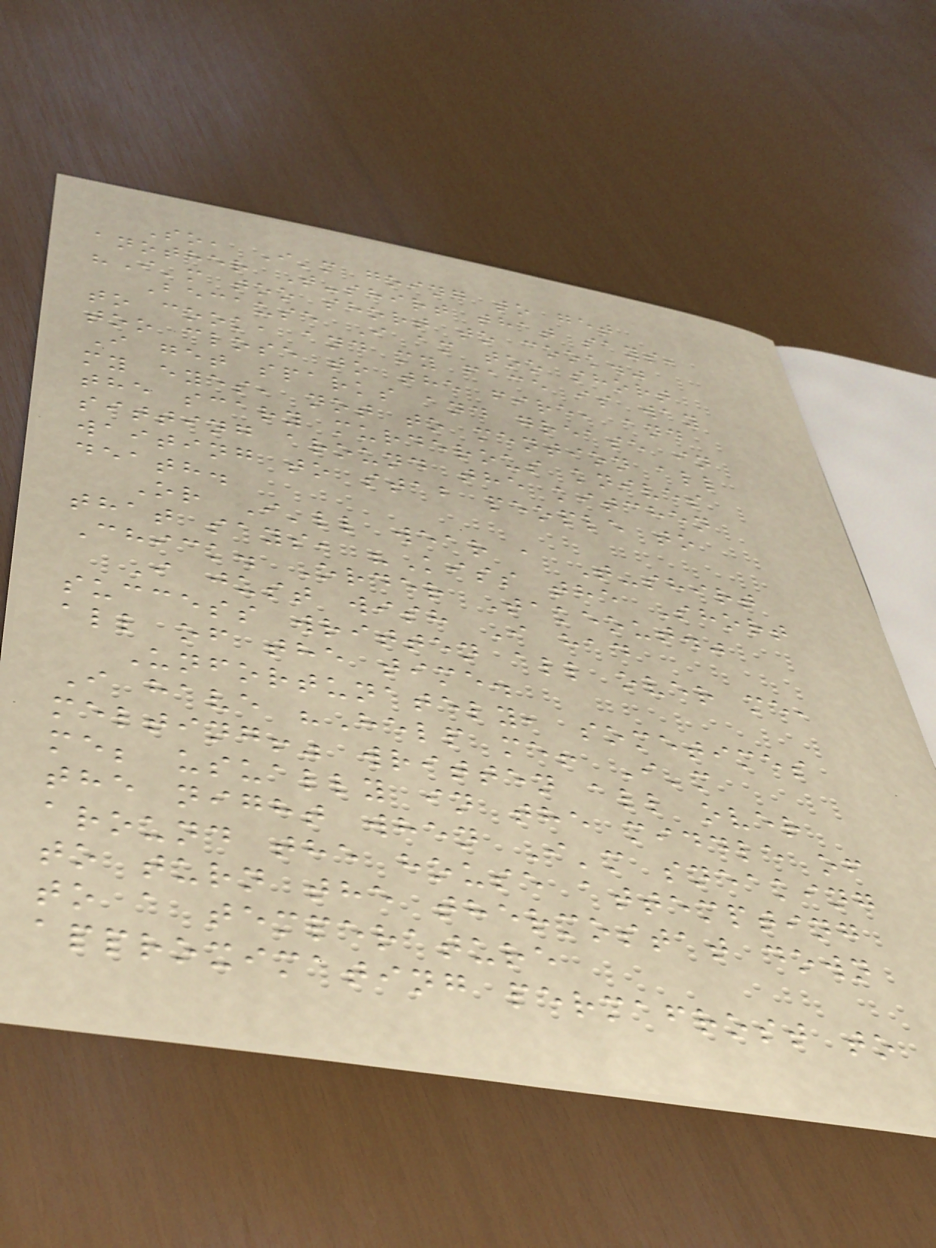So, I'm going to get
another T-shirt that says,
"I'm too short to cook."
Because I am too short
to cook, and my face is way
too close to the fire, and
I get sparks and grease in
my eyes, not to mention all
the scary murderous knives
sitting around the kitchen
waiting to stab people to
death.
Or I'll wear a T-shirt
that says, "Kiss the Short
Chick. Order Takeout."
I just wish I had
success written all over me,
all of the time.
Unfortunately, sometimes
I have "Help me! I'm
melting!" written all over
me; usually in the middle of
the night when I'm sneaking
around the house attempting
to turn the thermostat down
to a temperature
approximating permafrost to
